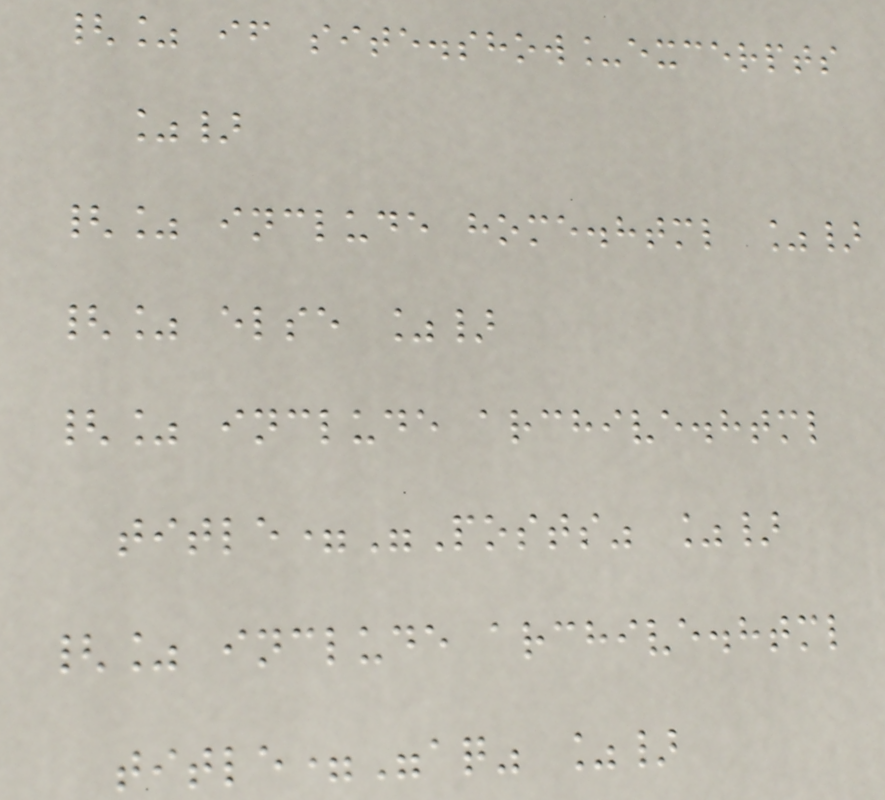{% if site.show_excerpts
%}
{% include home.html %}
{% else %}
{% include archive.html
title="Posts" %}
{% include archive.html
title="aq" %}
